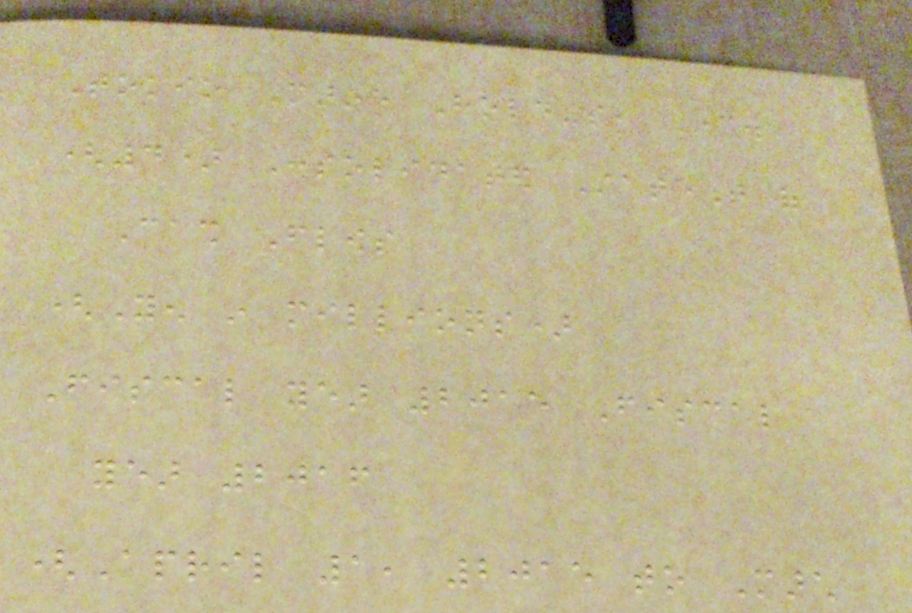Tokio Marine Holdings, Inc.
(4) Consolidated Statement of
Cash Flows
(Yen in millions)
Fiscal year 2015 Fiscal
year 2016
(April 1, 2015 to March
